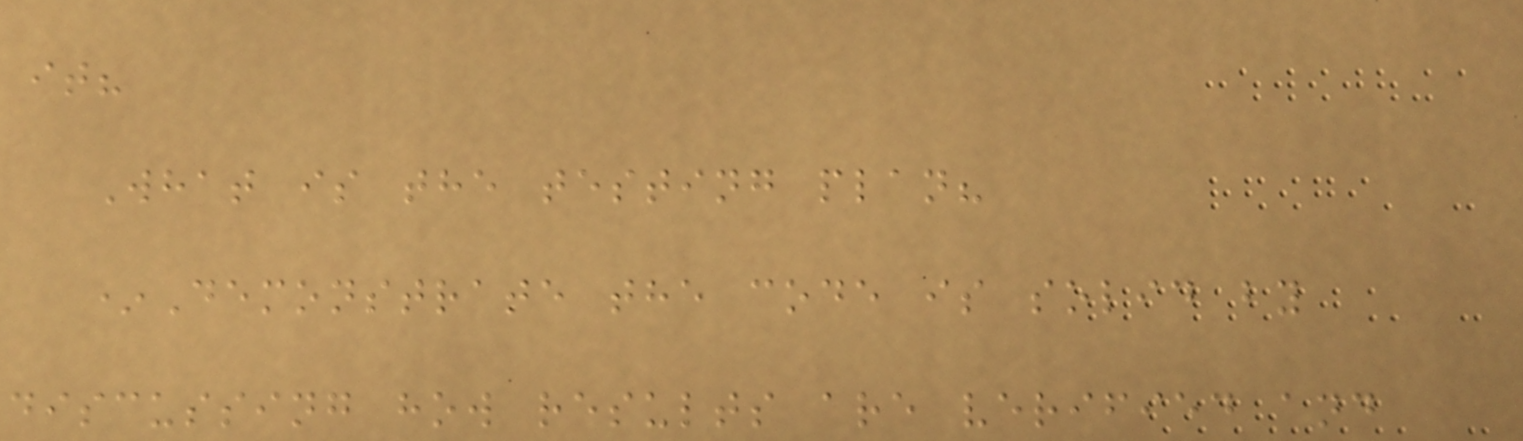it?
What is the testing plan?
*Demonstrate the code is solid by
discussing how results are verified and
